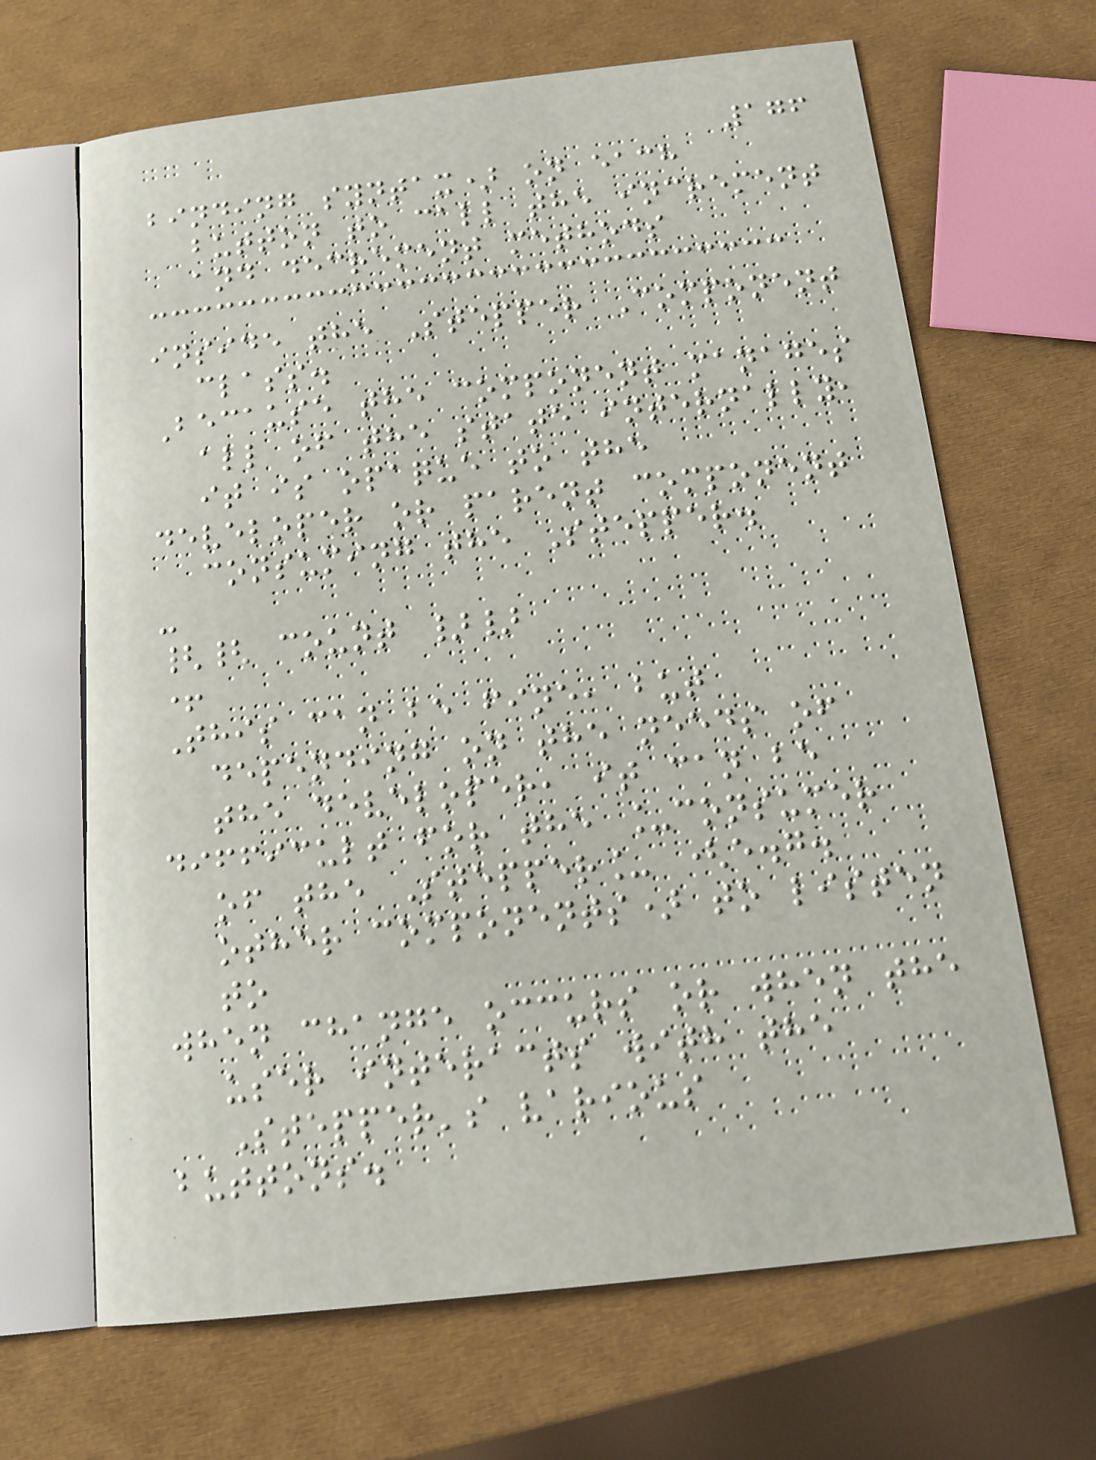176
binding syntax) on each
button to call the increment
and decrement methods
inside the Stepper Component
class.
Because the component manages
all of the state internally,
it is opaque to the
developer or parent component
consuming the Stepper.
-
{{ count }}
+
This can be fine, but
depending on the needs of
the developer, it can be
difficult for the _consumer
of the Stepper_ (e.g.
other components) to listen
to
when change occurs or when the
user interacts with the
Stepper's various
buttons.
